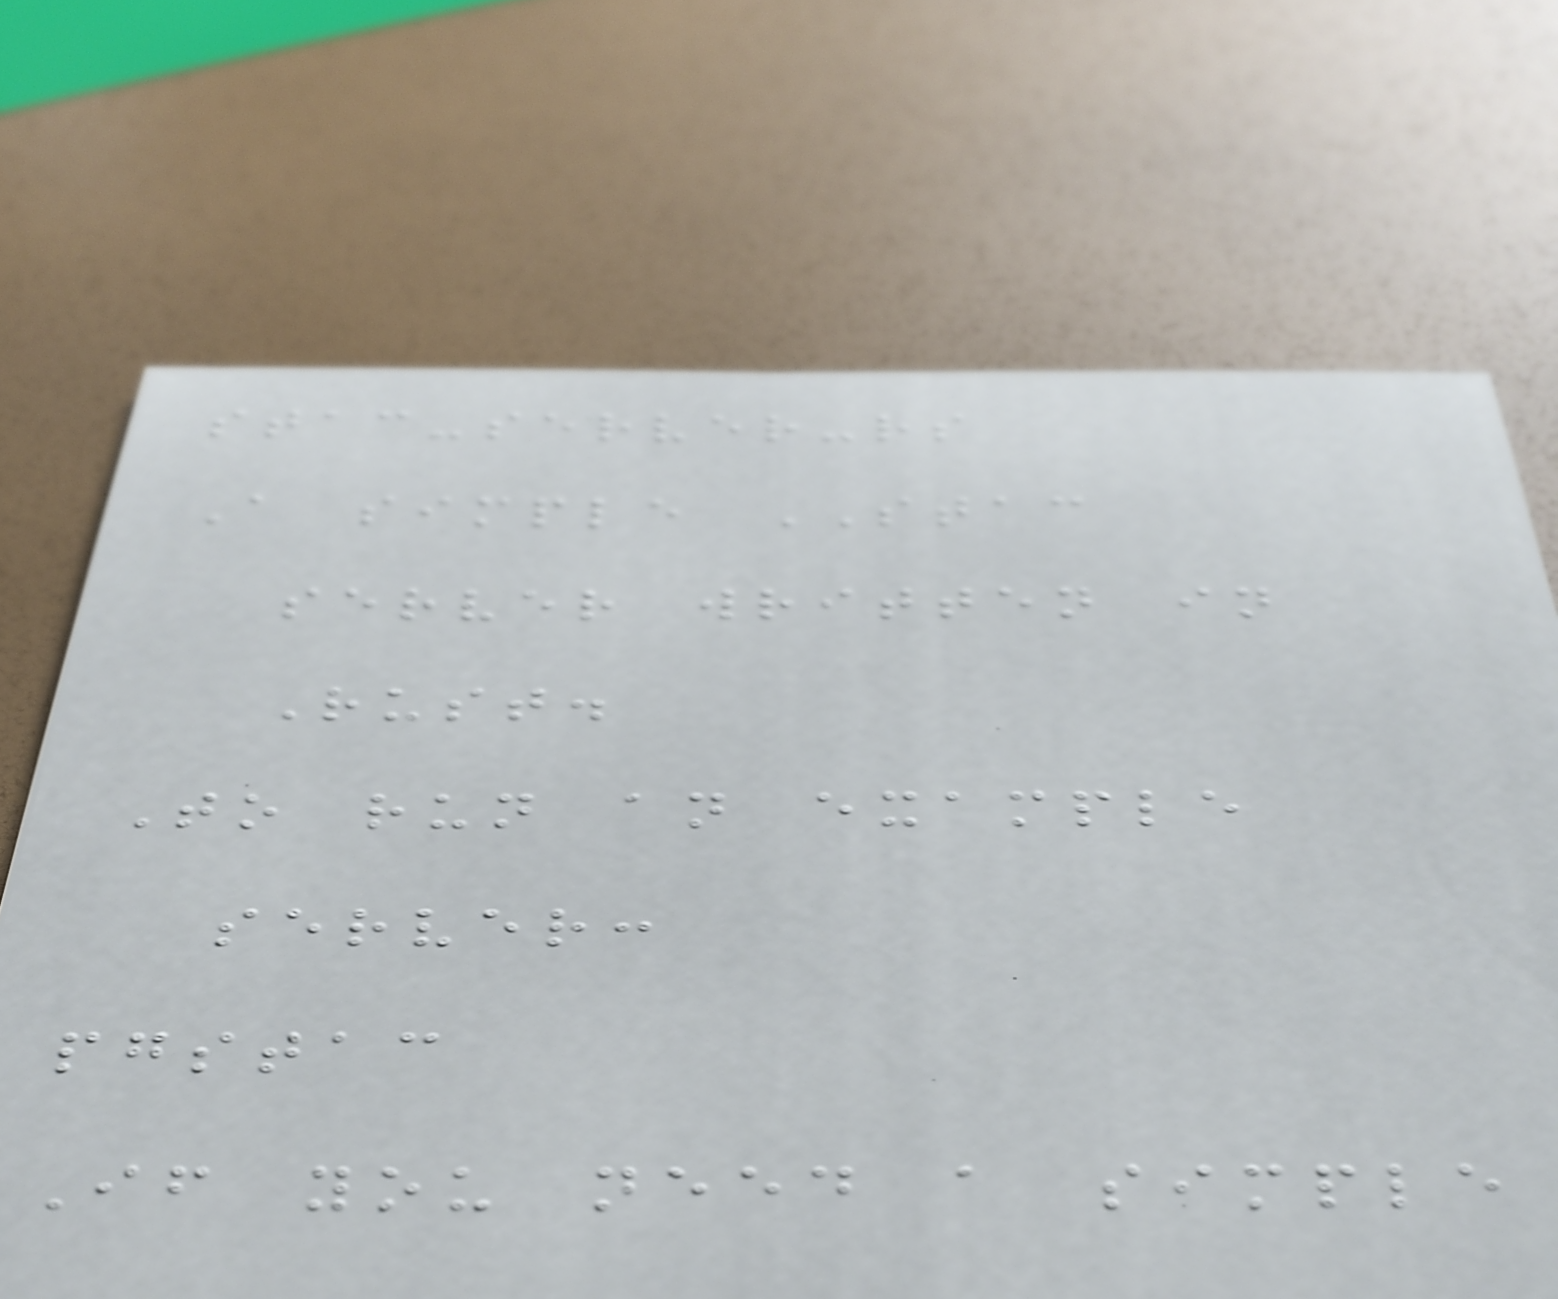stac-server-rs
A simple STAC
server written in
Rust.
To run an example
server:
pgstac
If you need a simple
